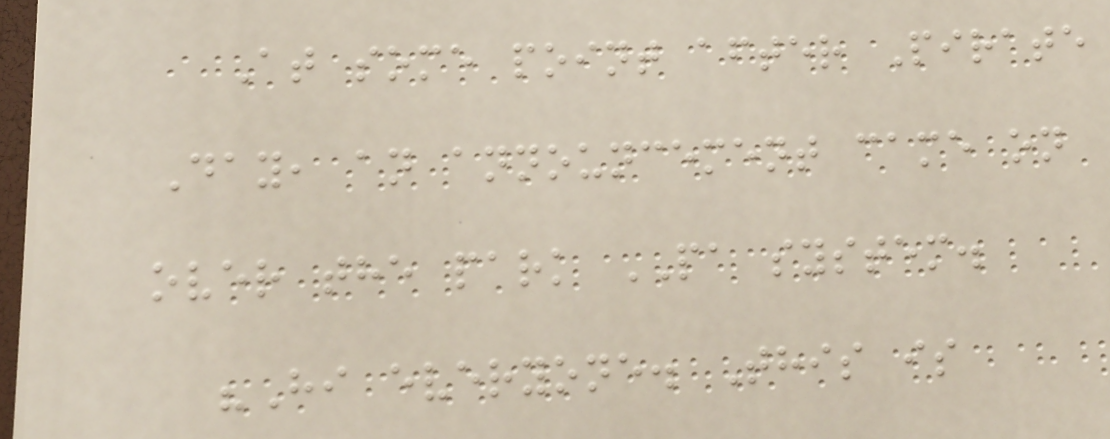At some point after Pirate
Day, an announcement came on
over the park PA system.
"Hi everyone. This is
